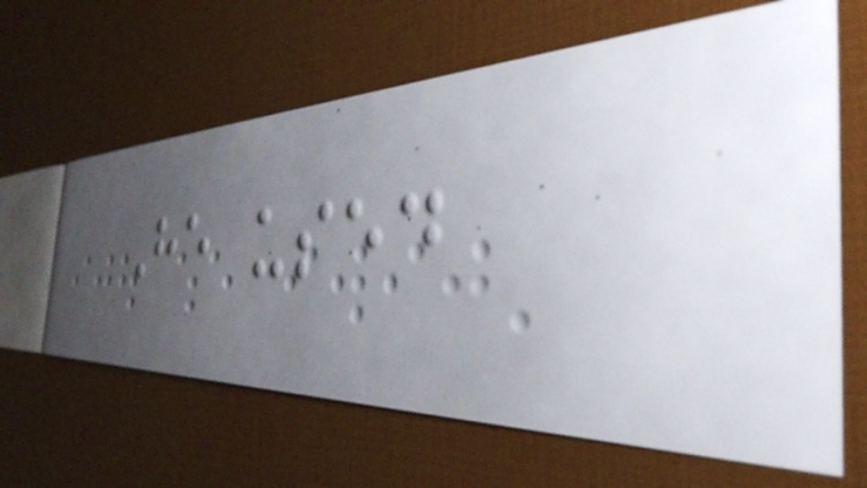He used
